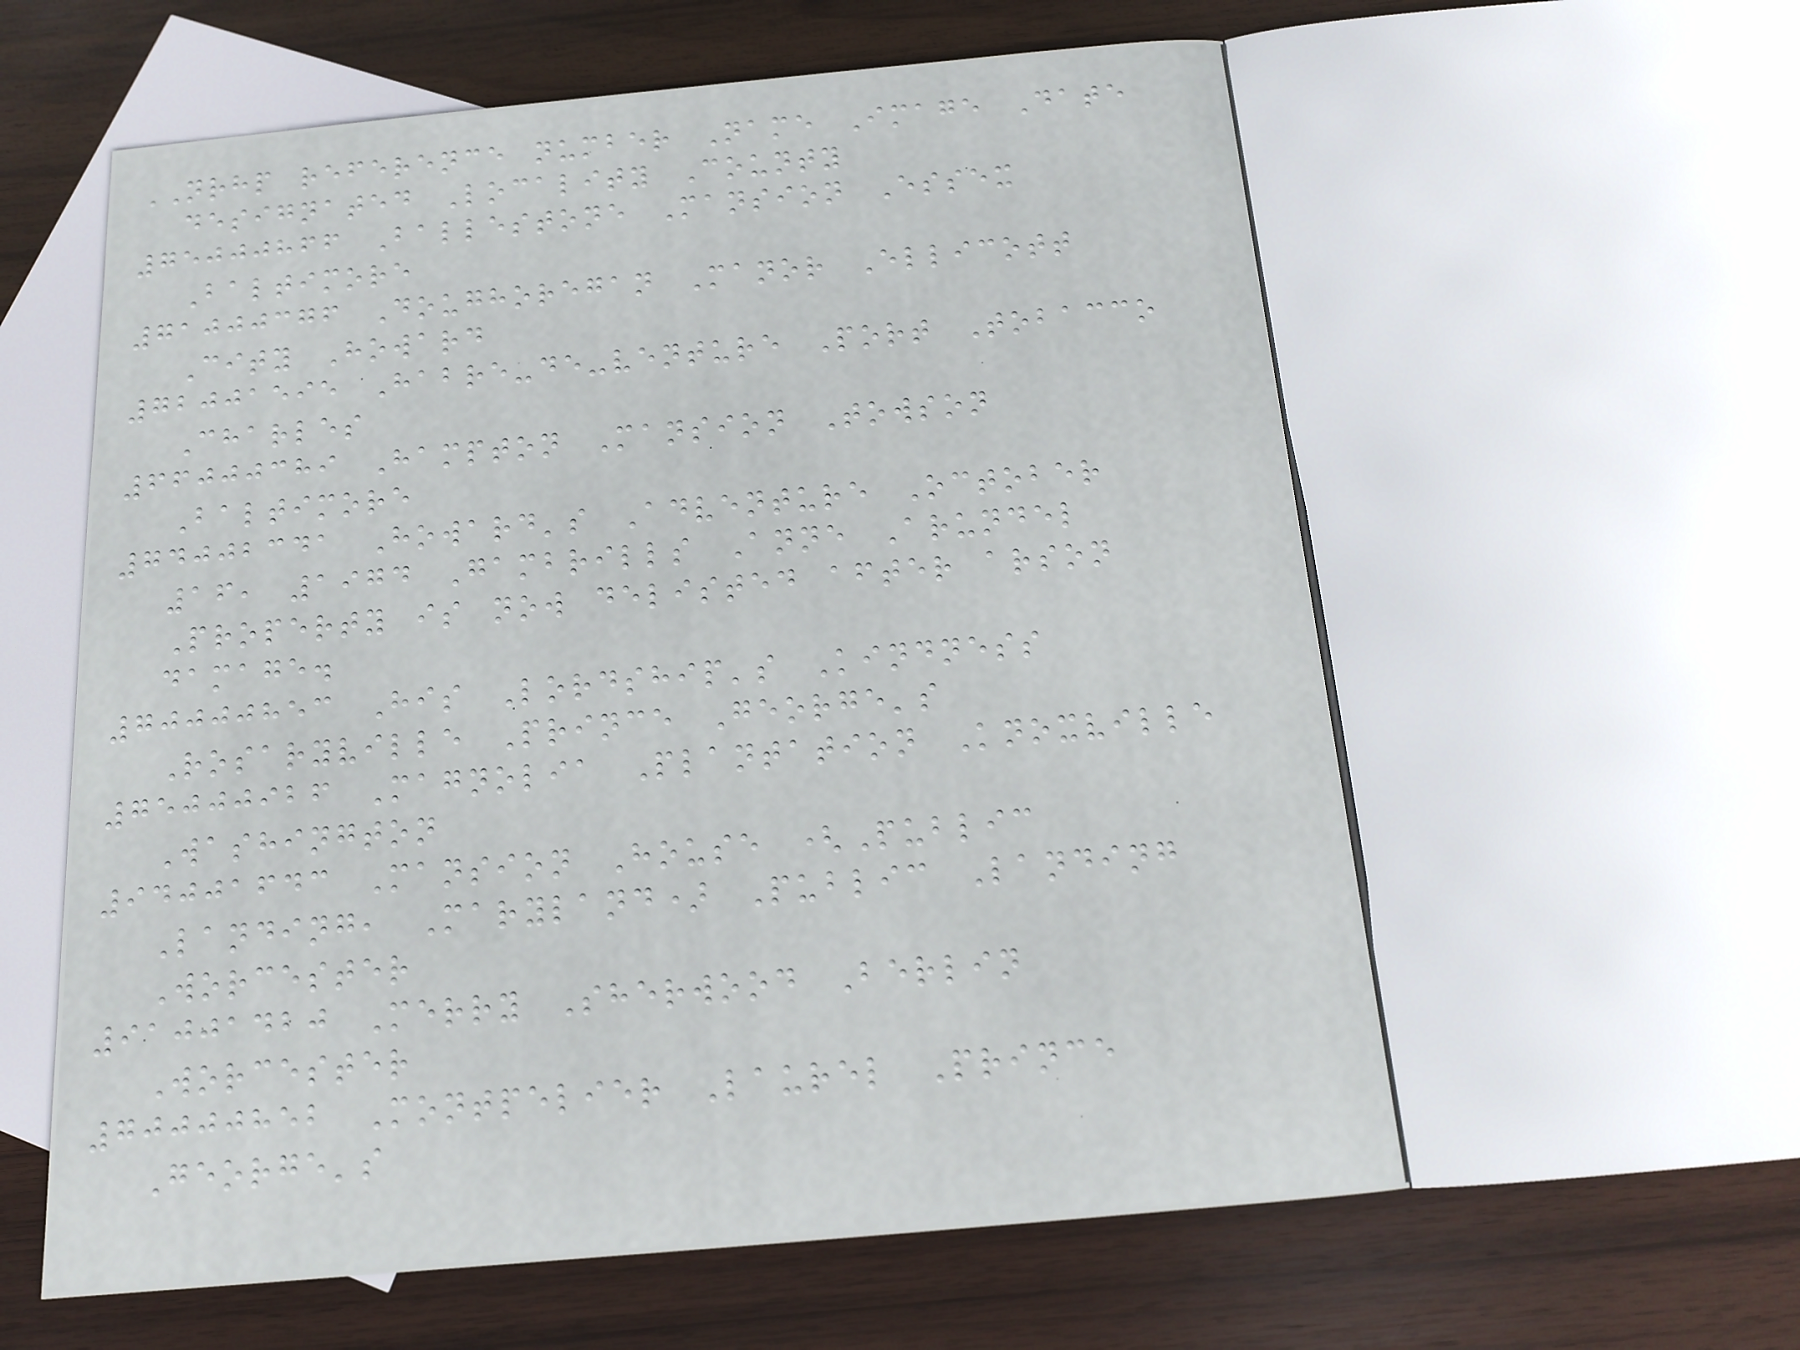NRHP reference number Name Image Date
designated Locality County
75000866 Ballestone Mansion Essex
Baltimore
71000376 Doughoregan Manor Ellicott
City Howard
72001595 Habre-de-venture Port Tobacco
Charles
66000389 Hampton Mansion Towson
Baltimore
74002341 Howard's Adventure October
16, 1974 Gambrills Anne Arundel
Property is now delisted after arson
damage.
70000853 His Lordship's Kindness
Rosaryville Prince George's
75000926 Magnolia Plantation Knoxville
Washington
94001643 Mansion House (Public
Landing, Maryland) Public Landing
Worcester
91001420 Merry Sherwood Berlin
Worcester
70000852 Montpelier Laurel Prince
George's
